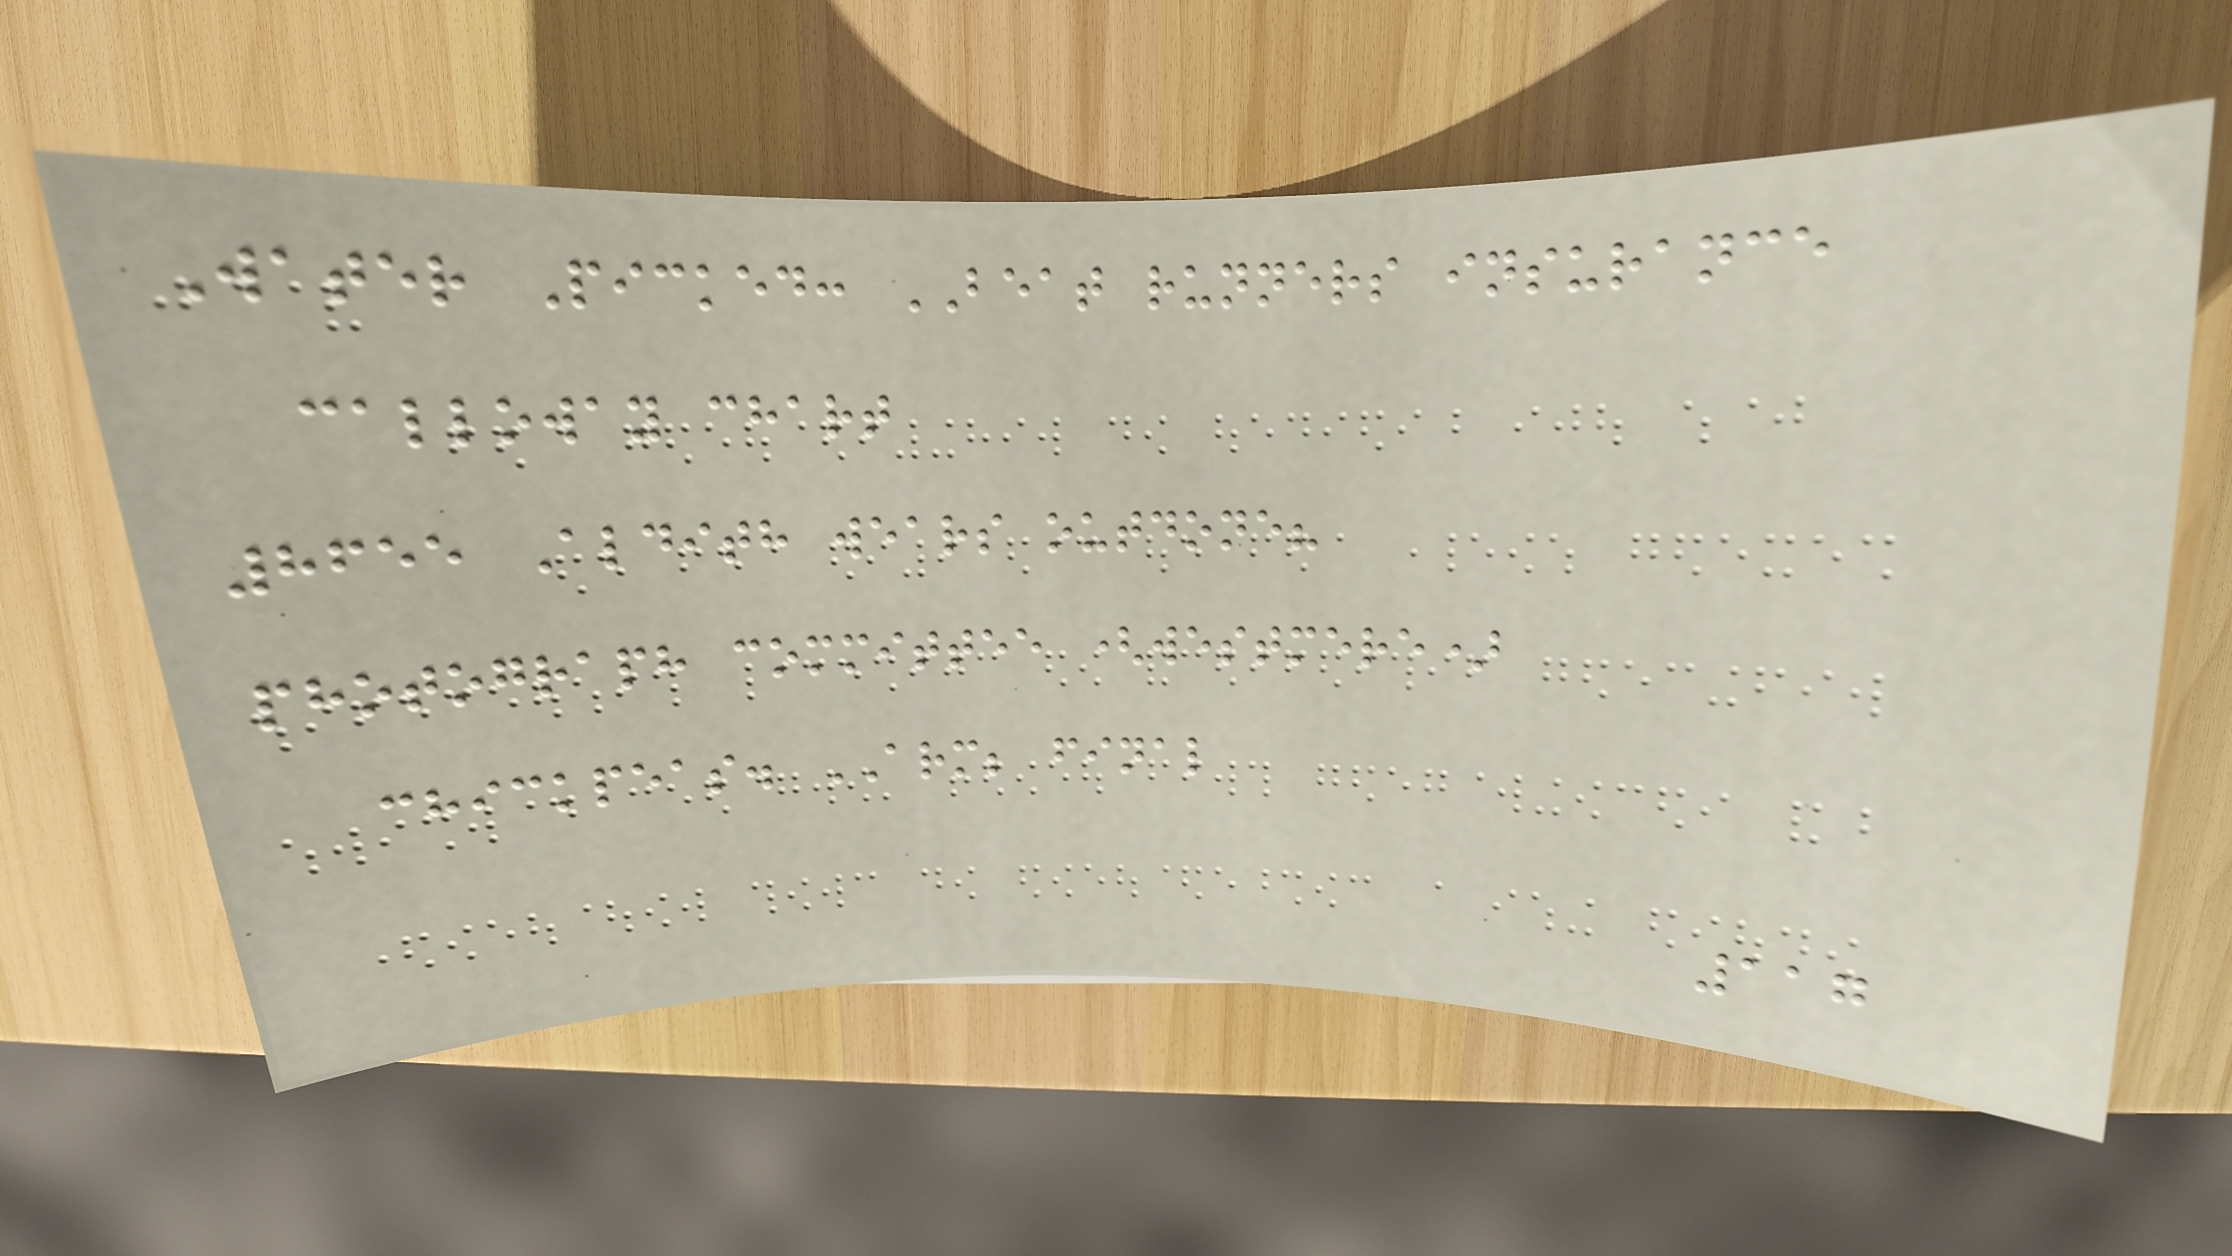Water Picked: BEAT runners insurance
calloway chart
8655 Aldith wears outdone?
photograph committee (westmere)
chickpeas. ARM; final
117
